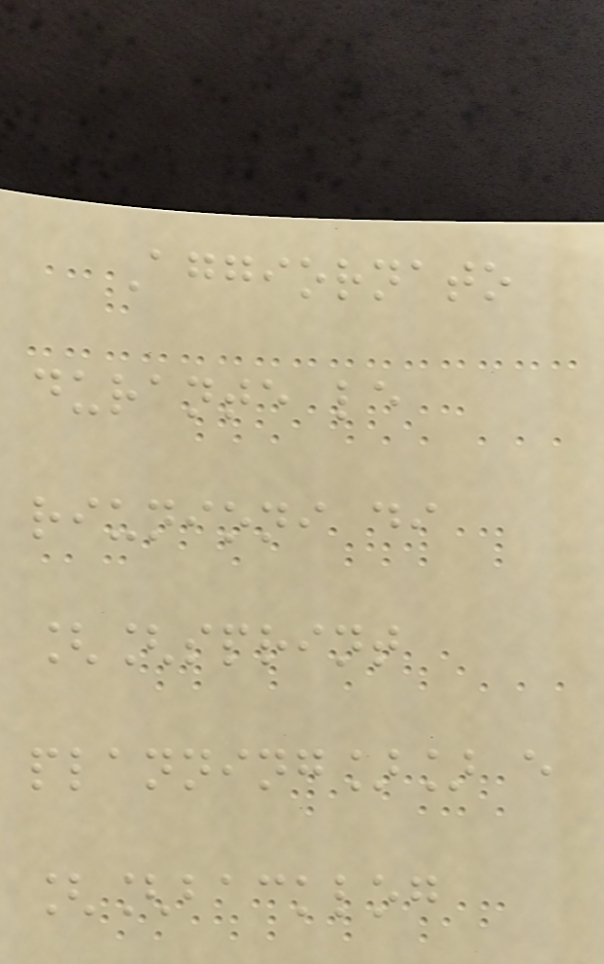Aggiornato
durante le
riunioni di
[[sprint
planning]] e
[[backlog
